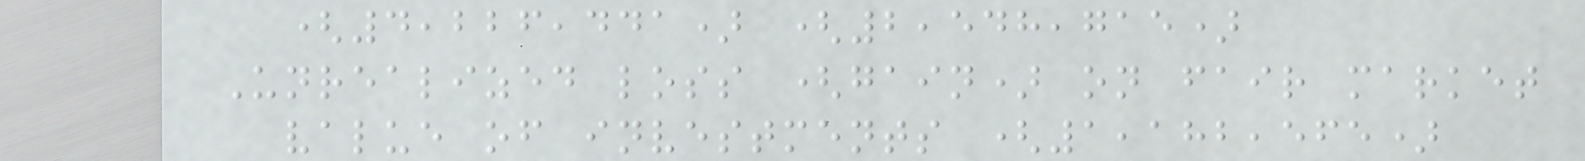(4,226,441) (2,548,715)
Unrealized loss (gain) on fair market
value of investments (1,182,565)
